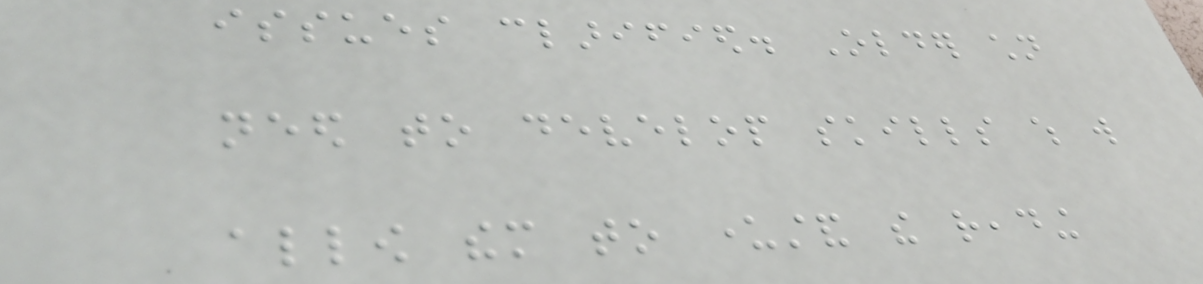issues clarified. Older children
need to develop skills which will
allow them to understand the reading
